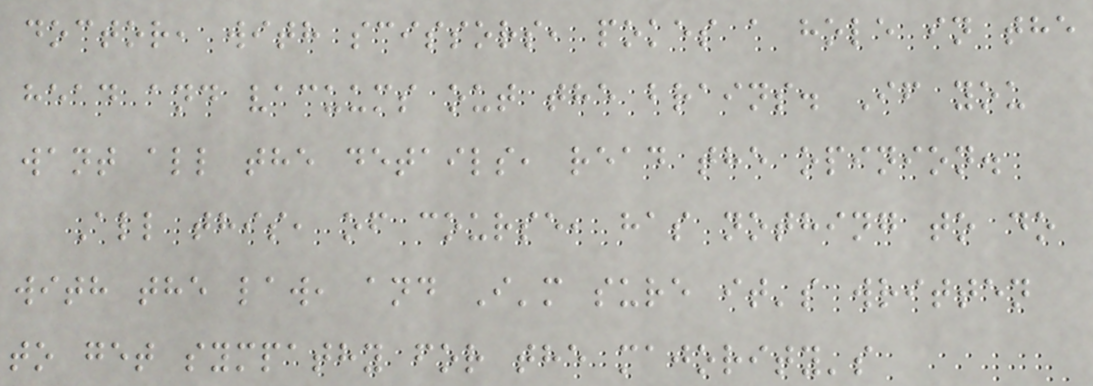doctor, with scissors, pokes a hole in the
head and vacuums out the brains. If you
want all the details, read the opinion.
All this, of course, has nothing to do
with the law, and I'm sure it's written
to get sympathy for the majority's
